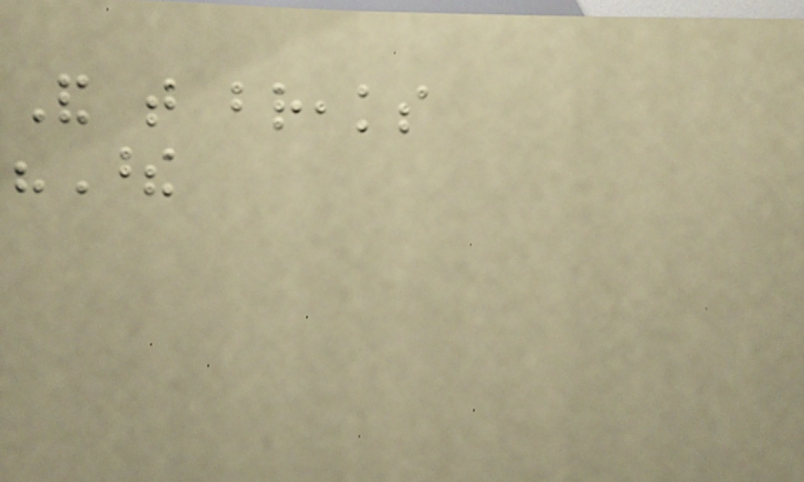And that breaks
"These
